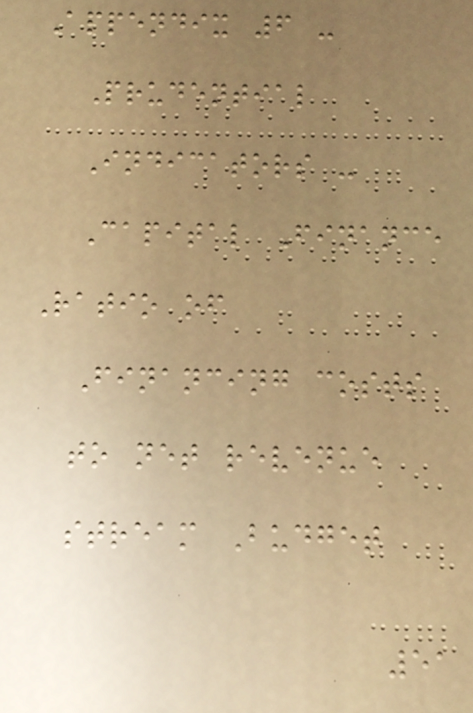Appendix 6 -
Prudential
Indicators -
Capital Finance
Ratio of
Financing costs
to net revenue
stream Budget
51
